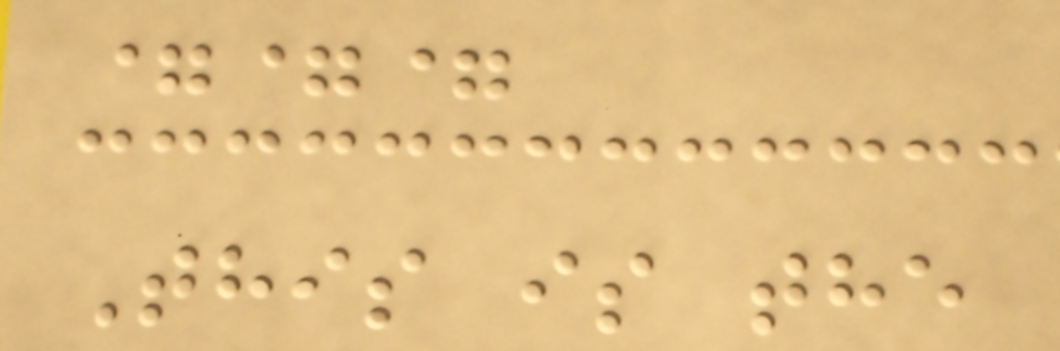===
This is the
